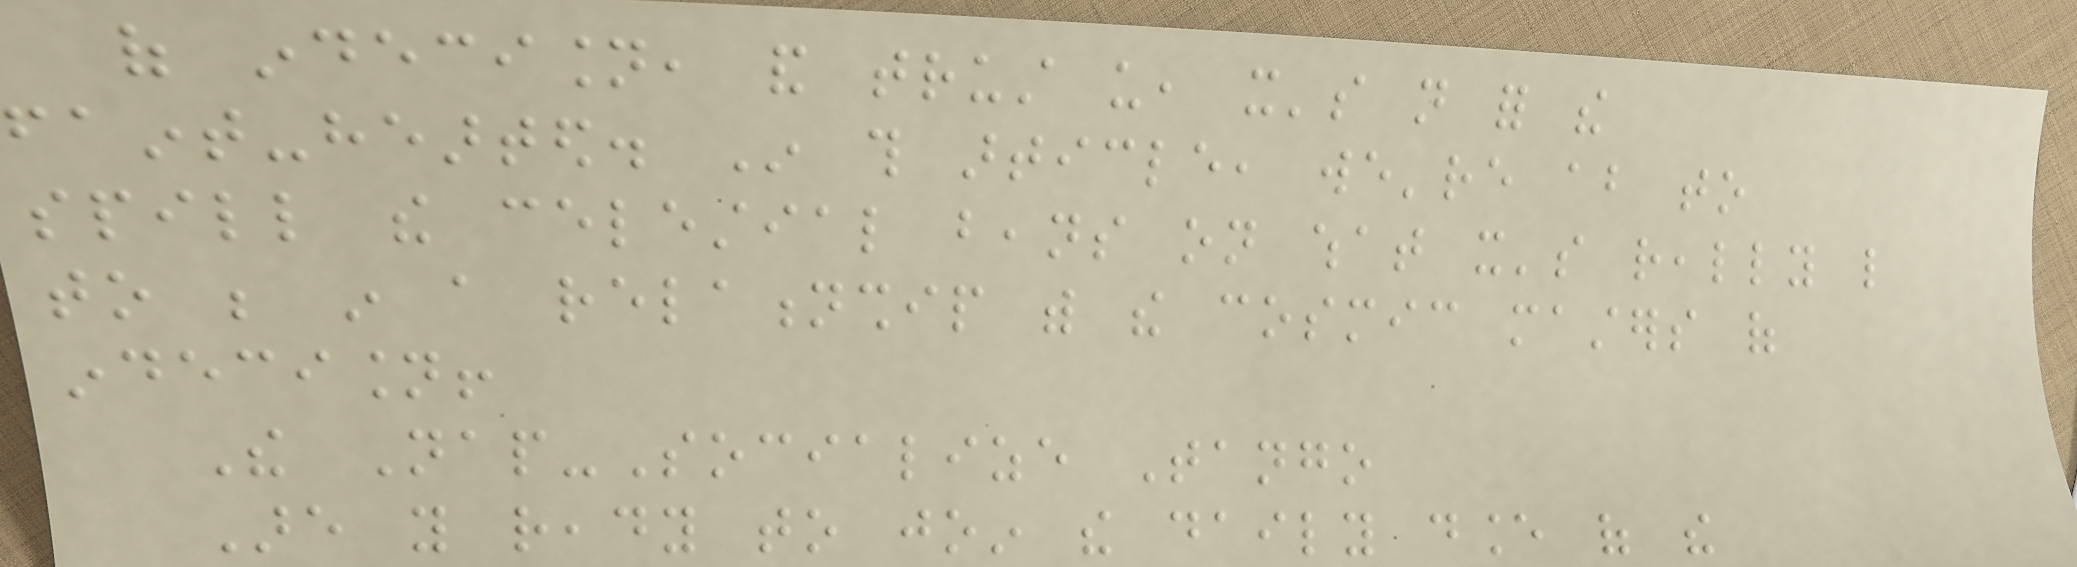of indecision, and trust us, it's not for the
faint-hearted. In this article, we're about to
spill the celestial beans on what it's really like
to be in a relationship with the cosmic masters of
indecision!
The Nap-Socialize Tango
Are you ready to join the daily dance of the
